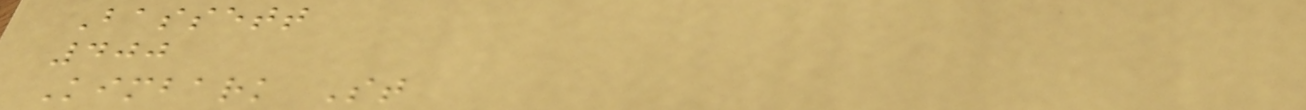Bassett
400
Kimbark St
